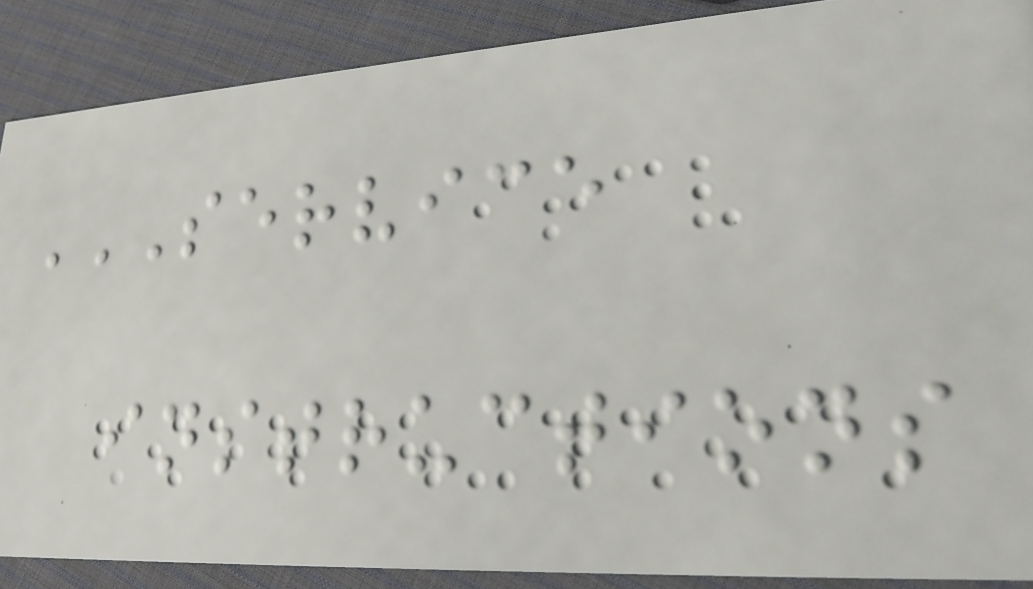SERVICE
INSTRUCTIONS
